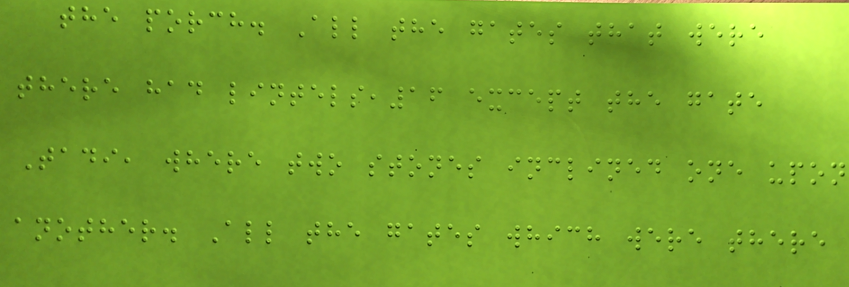the porch. All the gates that were
there had lintels,16 except the gate
Tadi, where two stones inclined one upon
another. All the gates which were there
